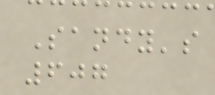Sandy's
607
